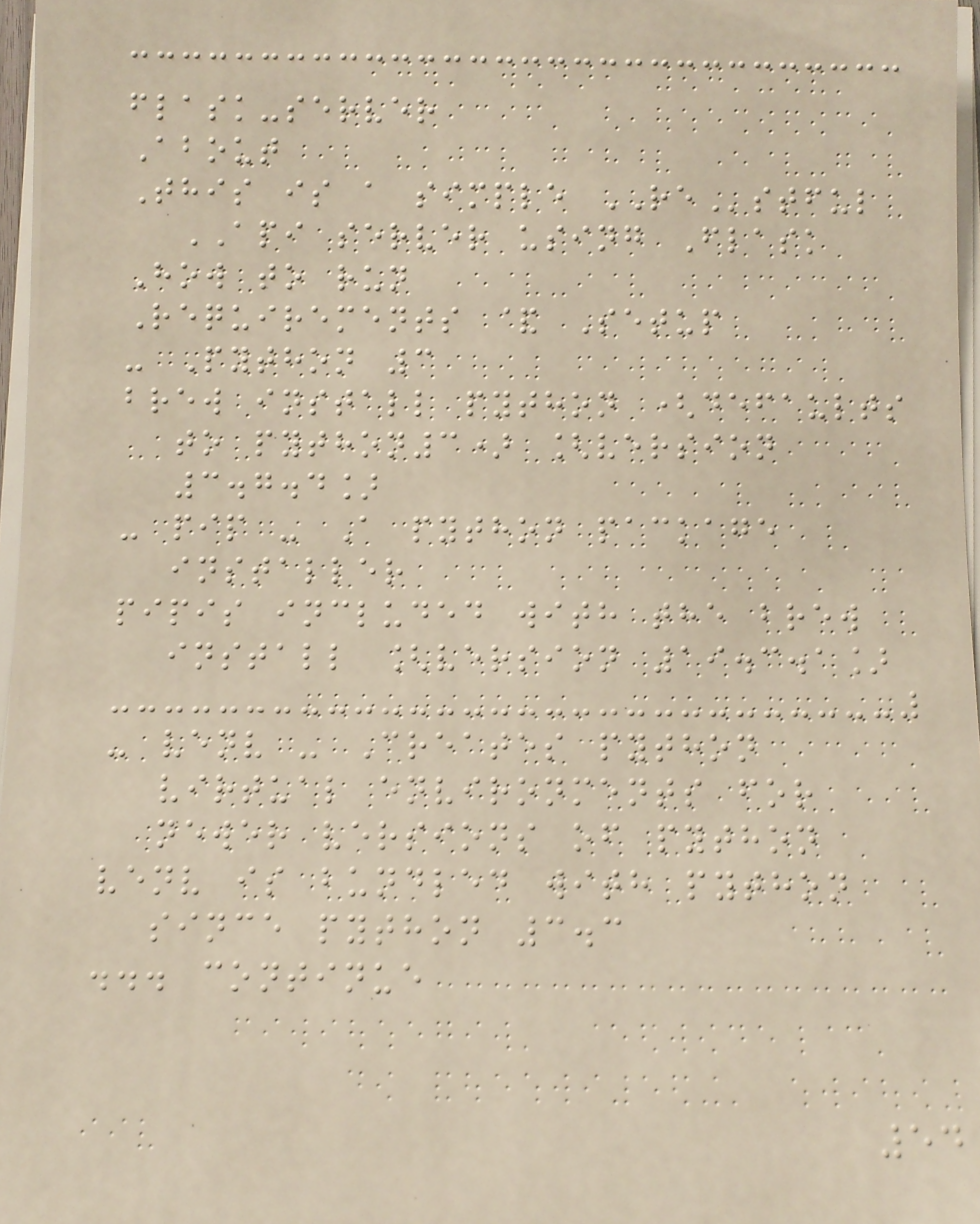flask-server
About
This is a simple REstful
API server using Flask
How to run
Requirements & Setup
- Python 3
brew install python (defaults
to python3) [version
3.7.4]
- pip - A python package
installer
pipis included with the brew
install [version 19.3.1]
- venv - Creates python
virtual environments for
newer versions of python
venv is bundled with python
since python 3.3
... continue
54
